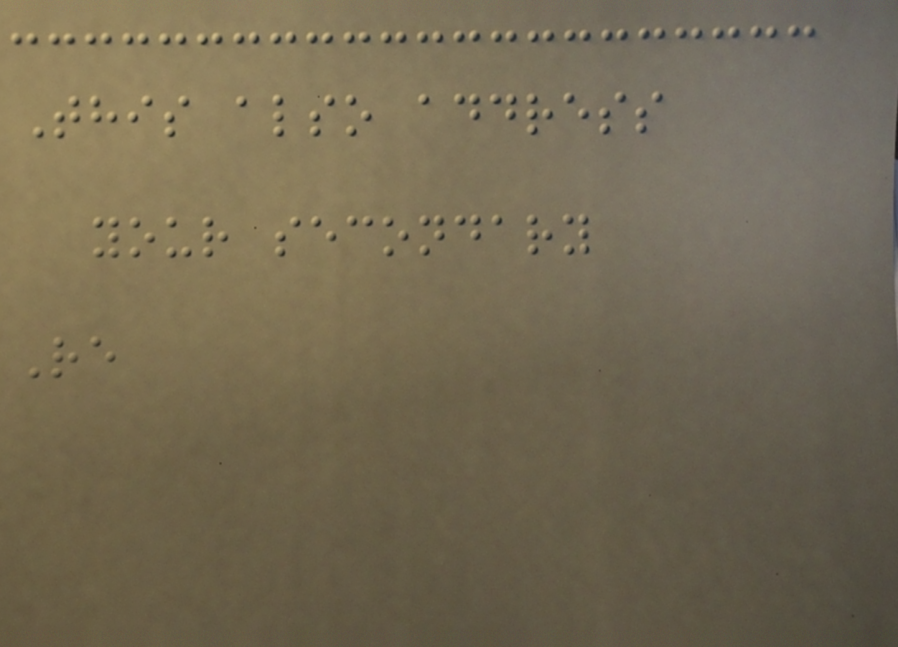This also address
your secondary
Re
